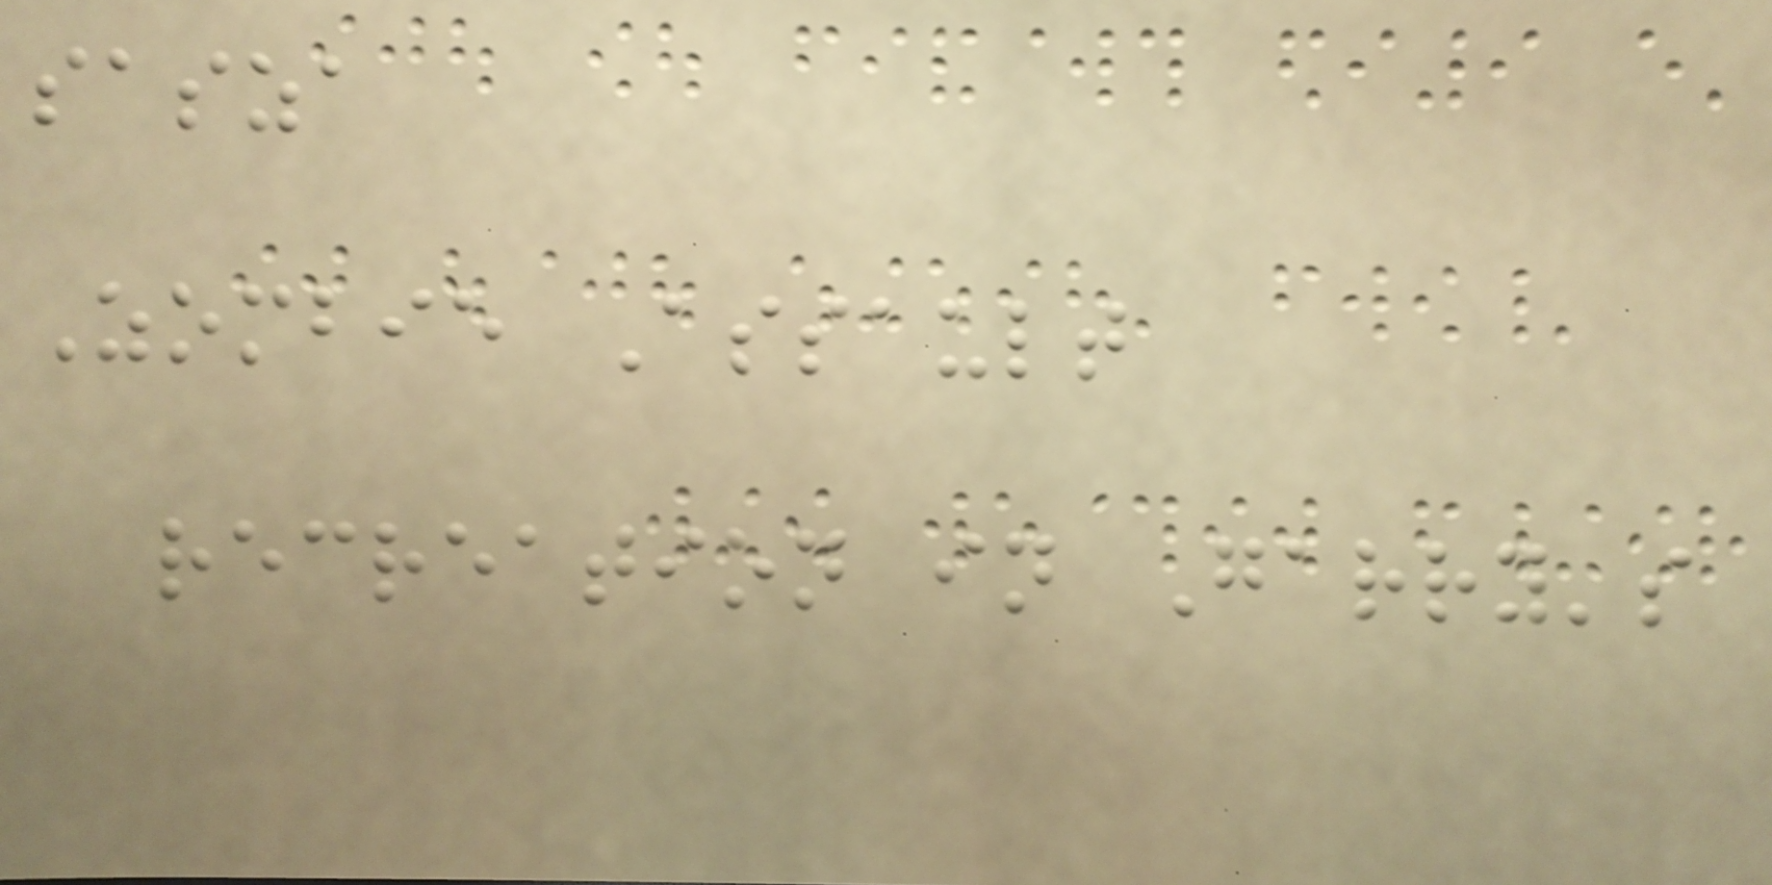sasza
Zombie Assault
recreation in Garry's
